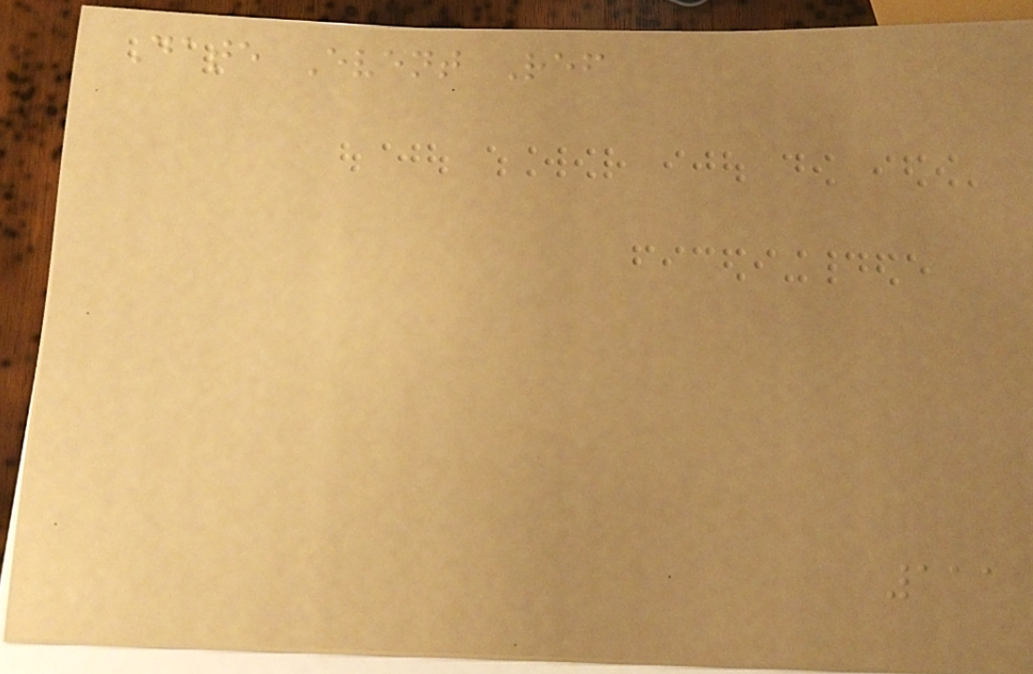Date Event Ref
111
